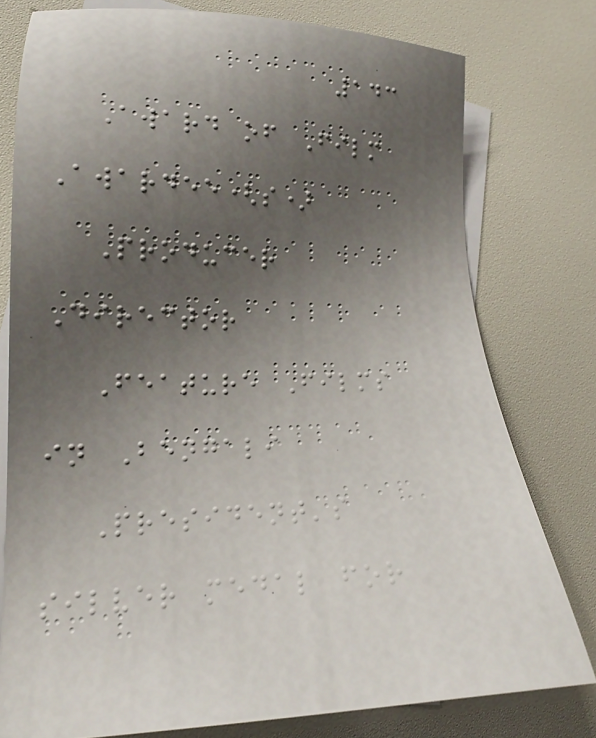143
Award of Film
Awardee(s)
Producer
Director
Feature Films
in Bengali
President's
silver medal for
